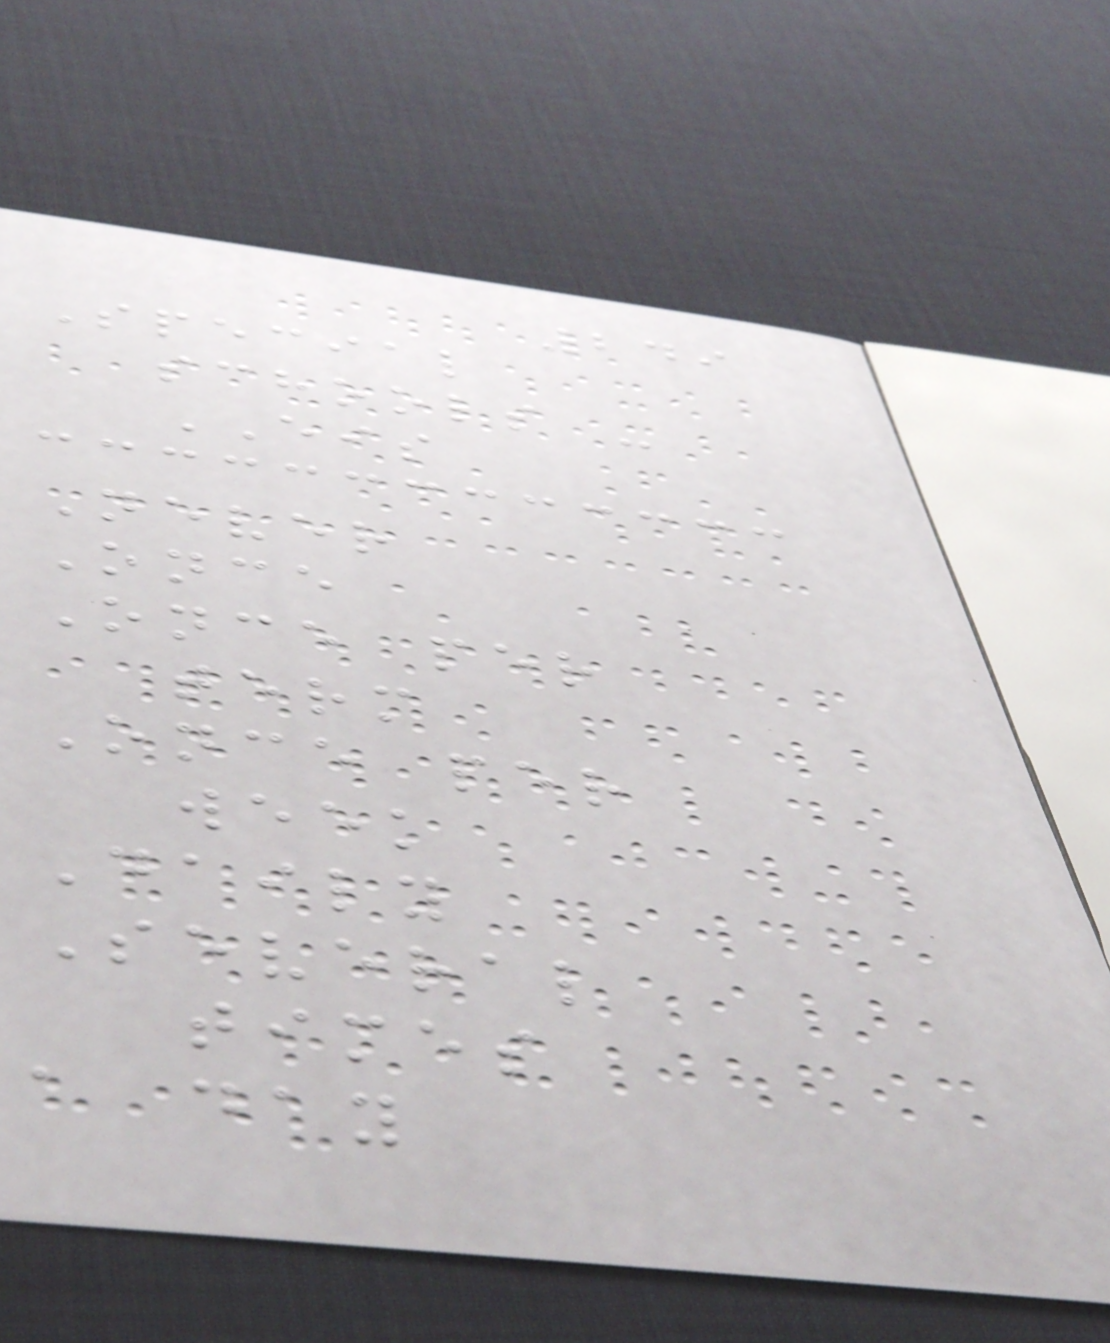249
Special
schools -
EIS
Never
Once
Once per
term
Once per
week
Daily
Several
times
a day
